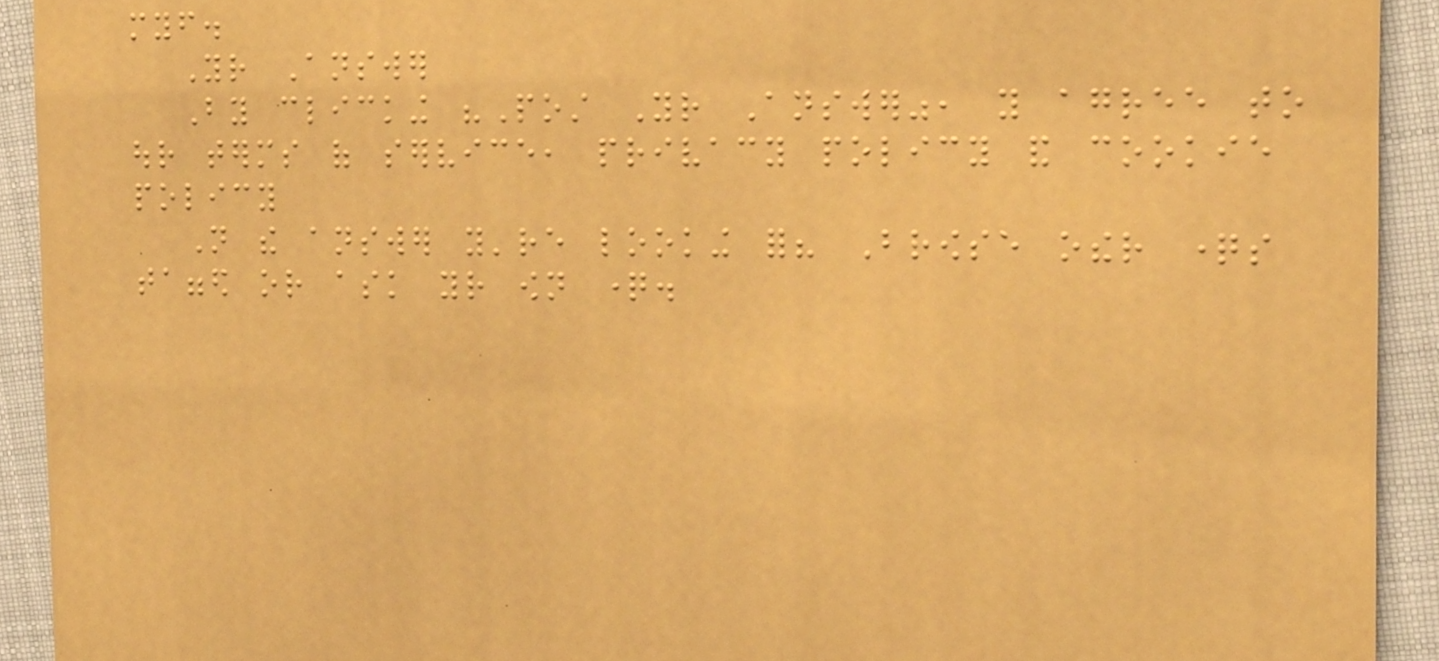myself.
Your Answer
By clicking "Post Your Answer", you agree to
our terms of service, privacy policy and cookie
policy
Not the answer you're looking for? Browse other questions
tagged or ask your own question.
